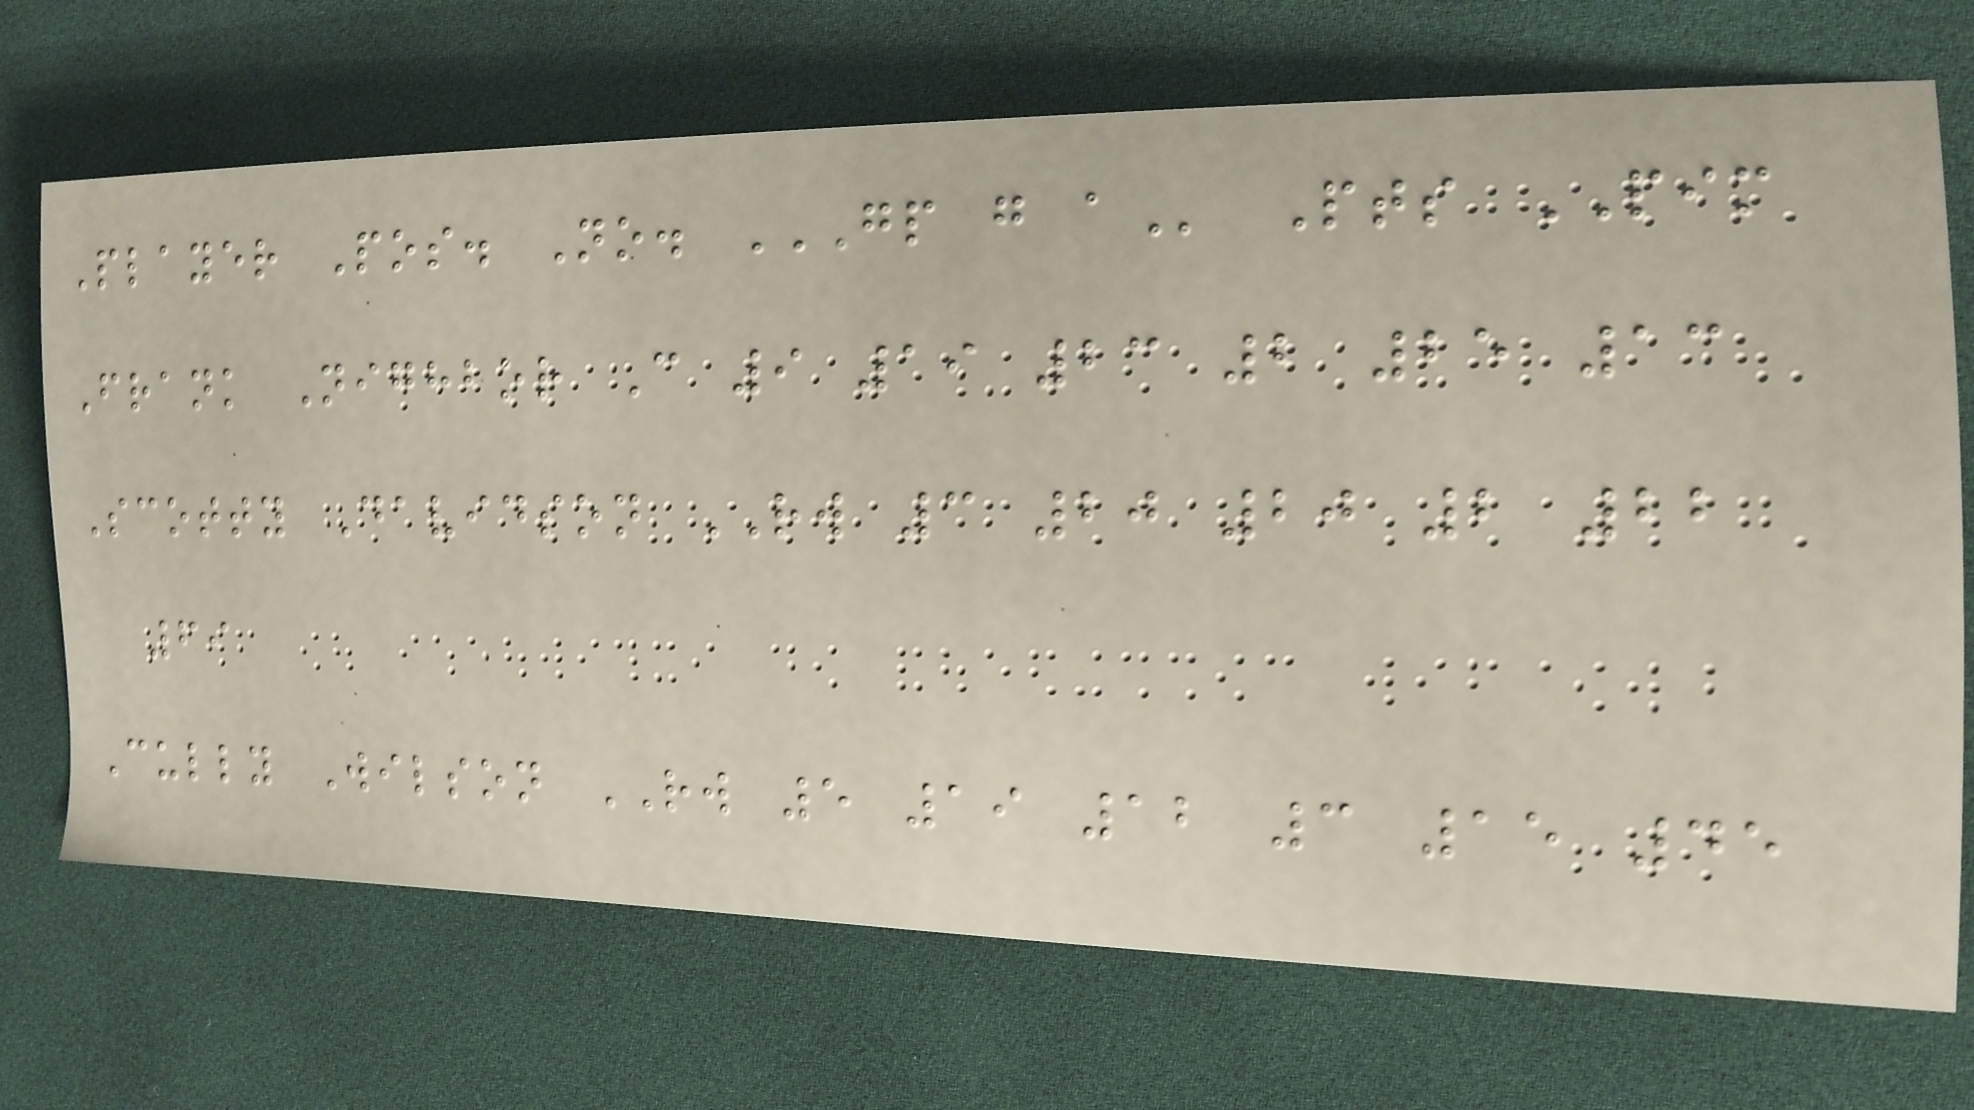Player Pos. No. GP G A Pts PIM
Frank Nighbor C 9 19 23 2 25 13
Scotty Davidson RW 3 20 20 2 22
69
Cully Wilson RW 5 19 12 3 15 45
